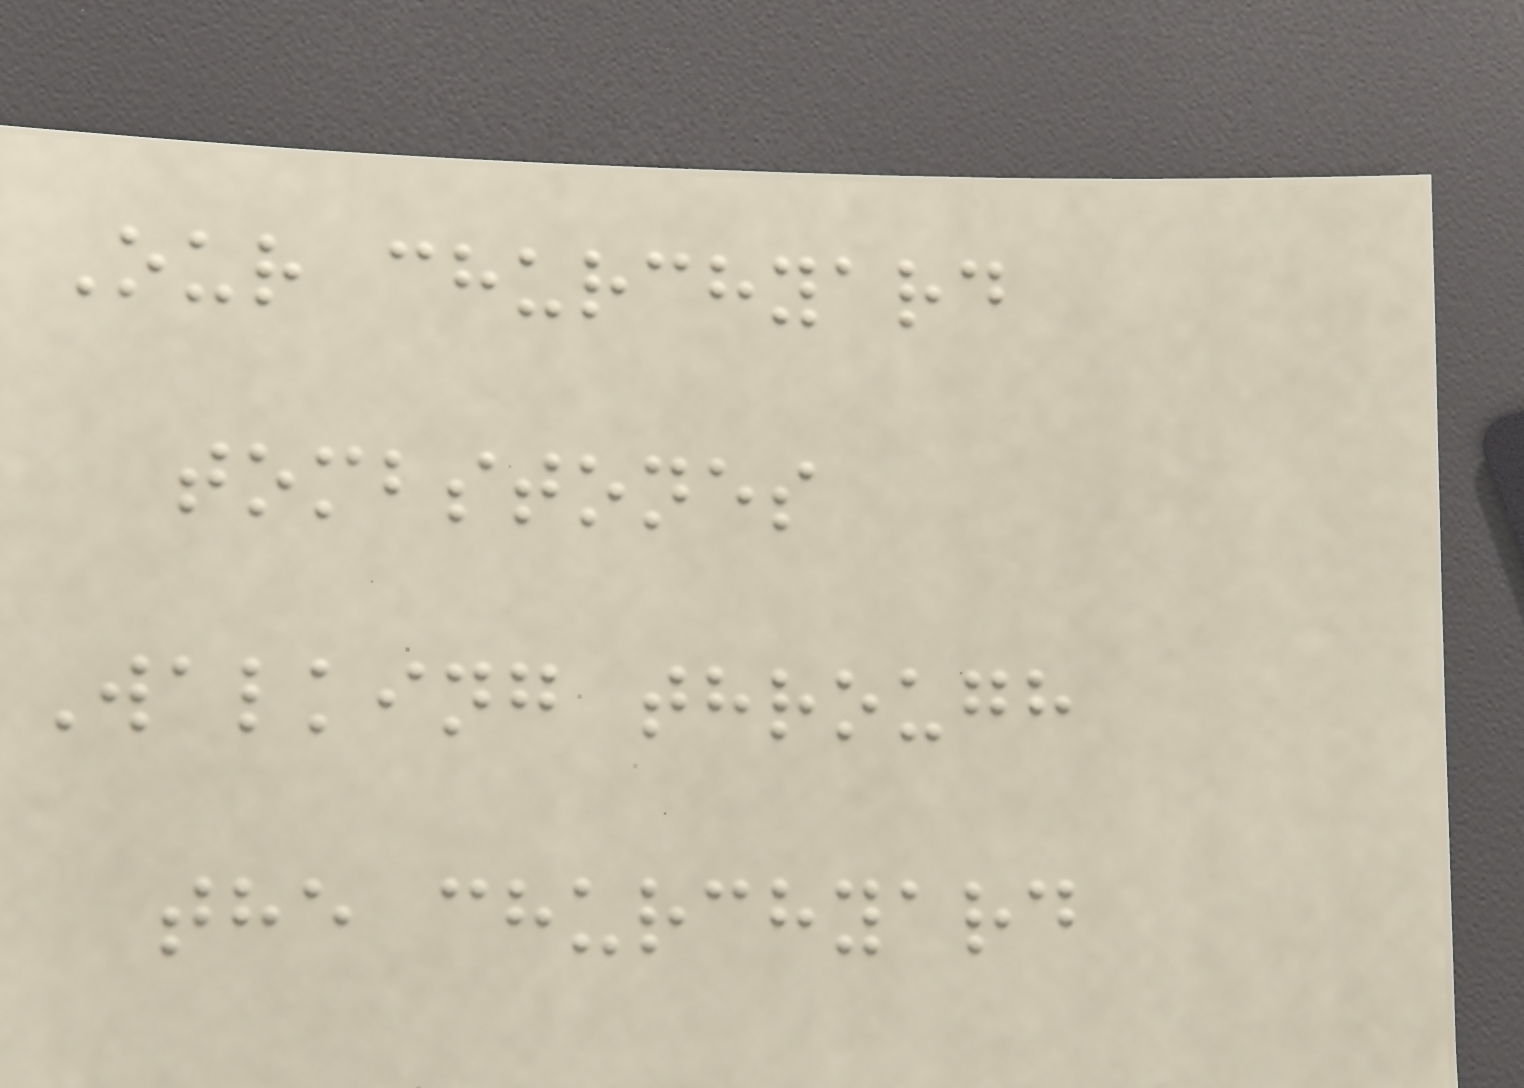Our churchyard
tombstones
Walking through
the churchyard
